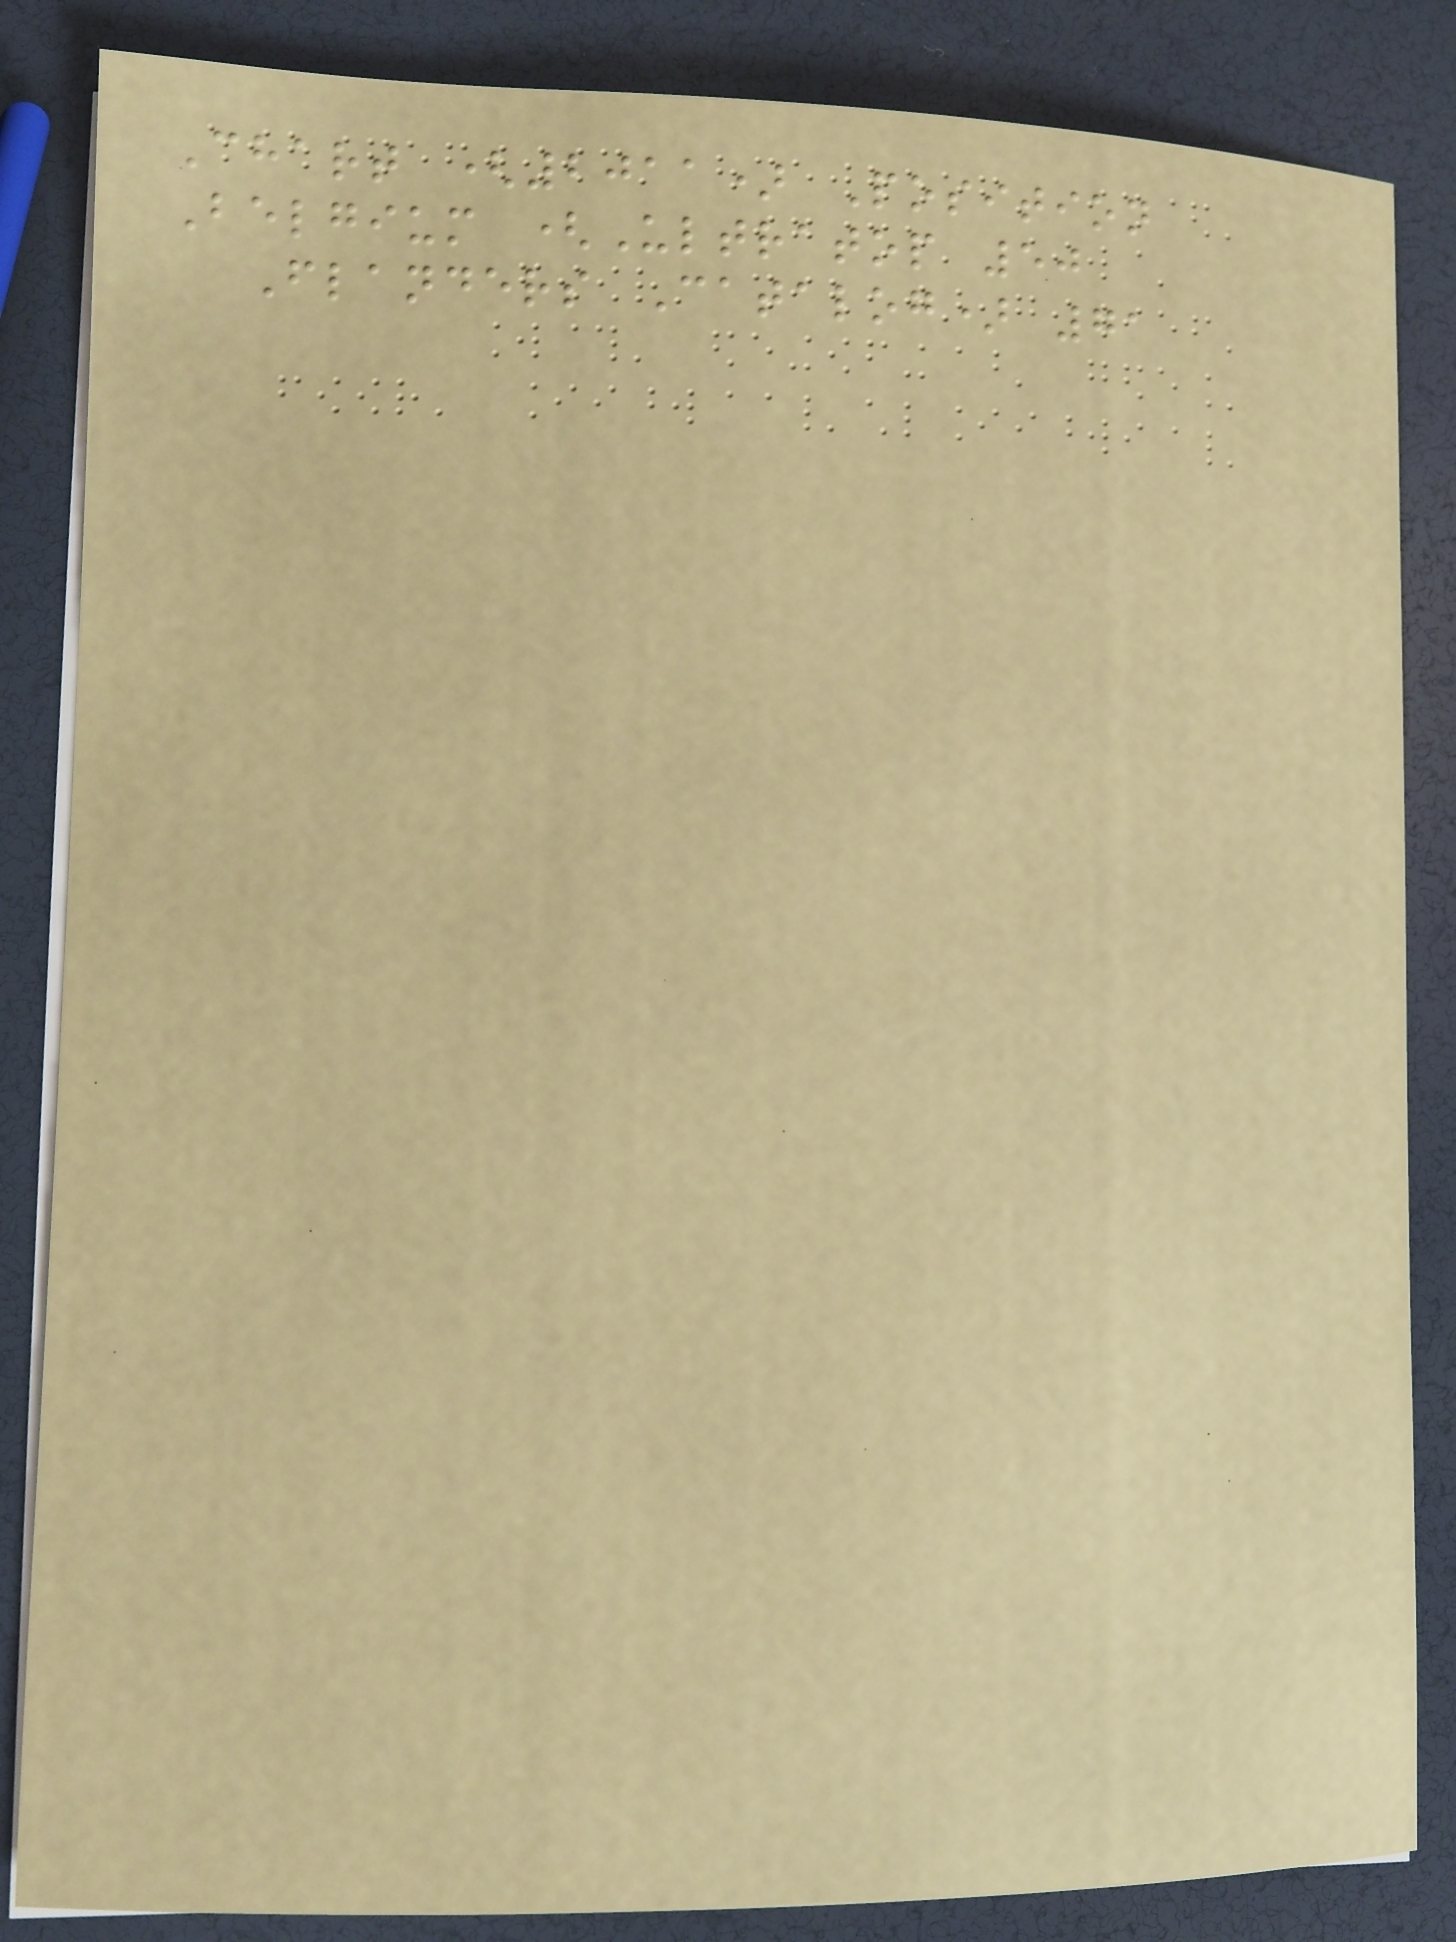Chart (2011) Position
Belgium (Ultratop 50
Flanders Catalog) 71
